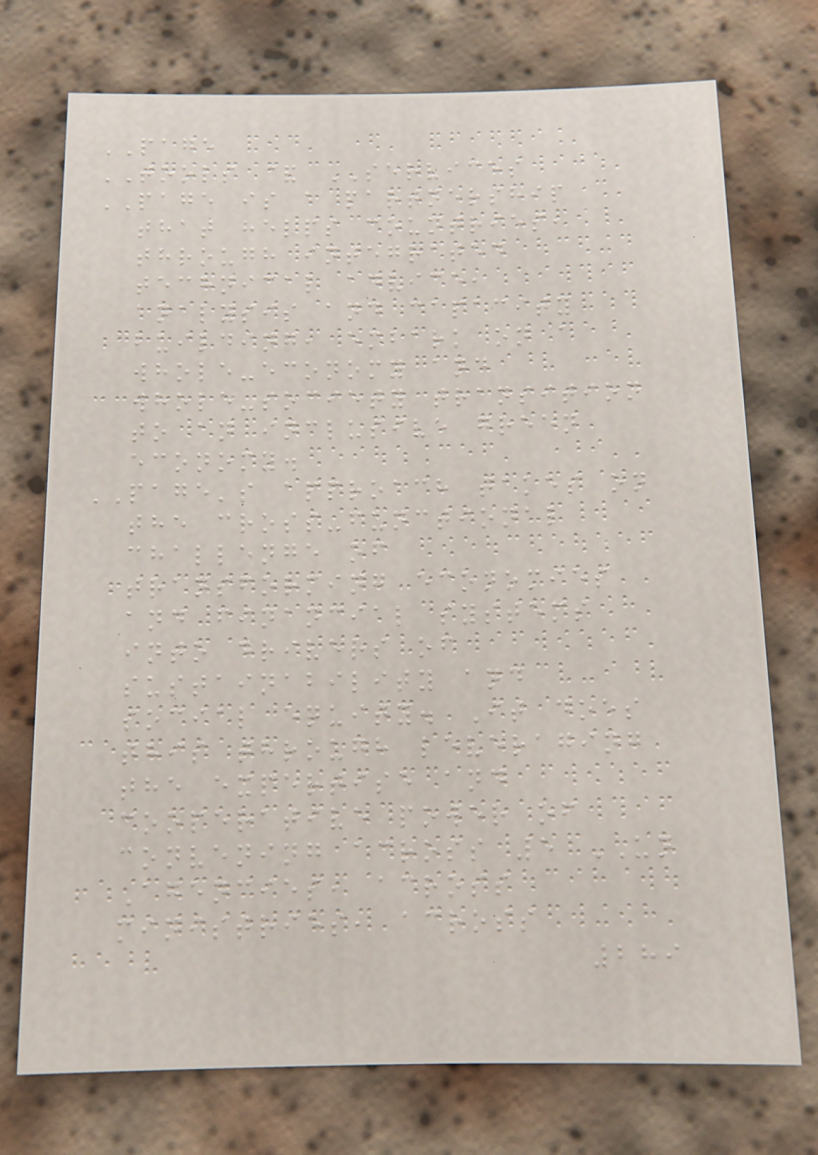PAGE
TOOLS & SERVICES
PAGE is a partnership
that helps countries,
through integrated
technical advice,
analysis and capacity
building, embark on a
whole-economy and
whole-society transition
to an inclusive green
economy.
PAGE's approach takes on
the cross-functional
challenge of
transforming economies
and financial systems
into drivers of
sustainability and
social equity. It does
this through leveraging
the expertise and
cooperative power of
convening across 5 UN
Agencies, across
ministries, across
289
